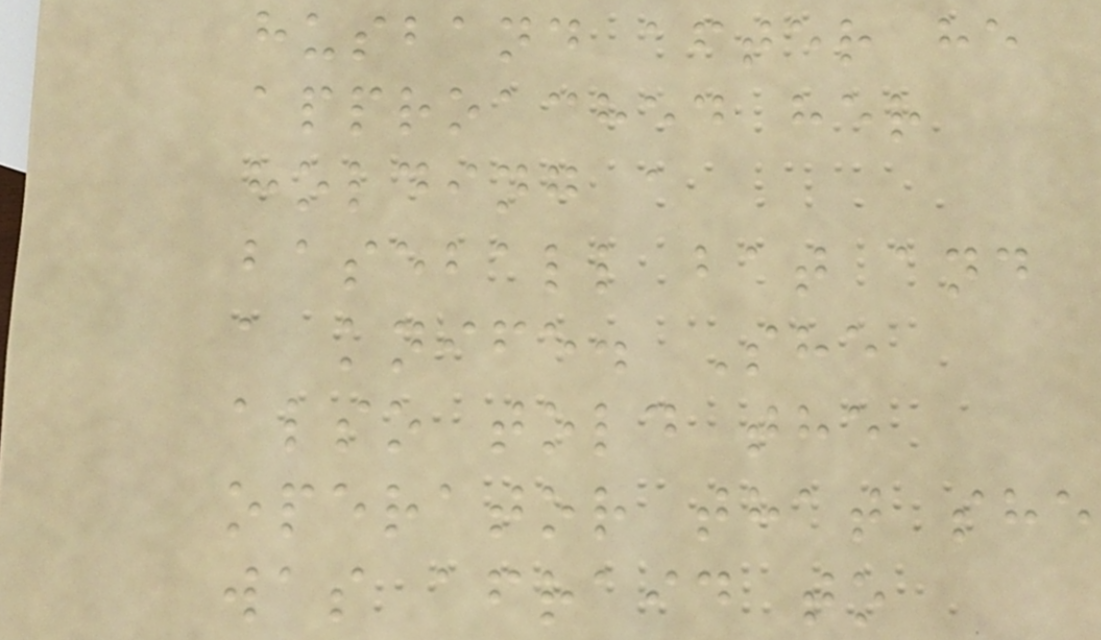husband after he
approached her
holding a
baseball bat and
a knife. She
also told the
operator that she
was afraid to
